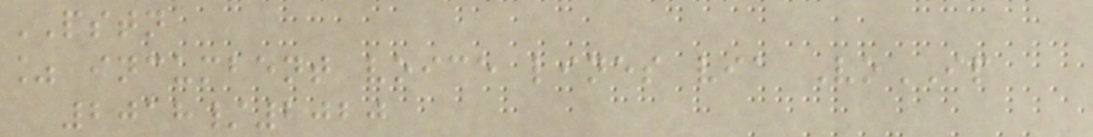PSTN
% incumbent voice lines via VoIP
2018/2020
